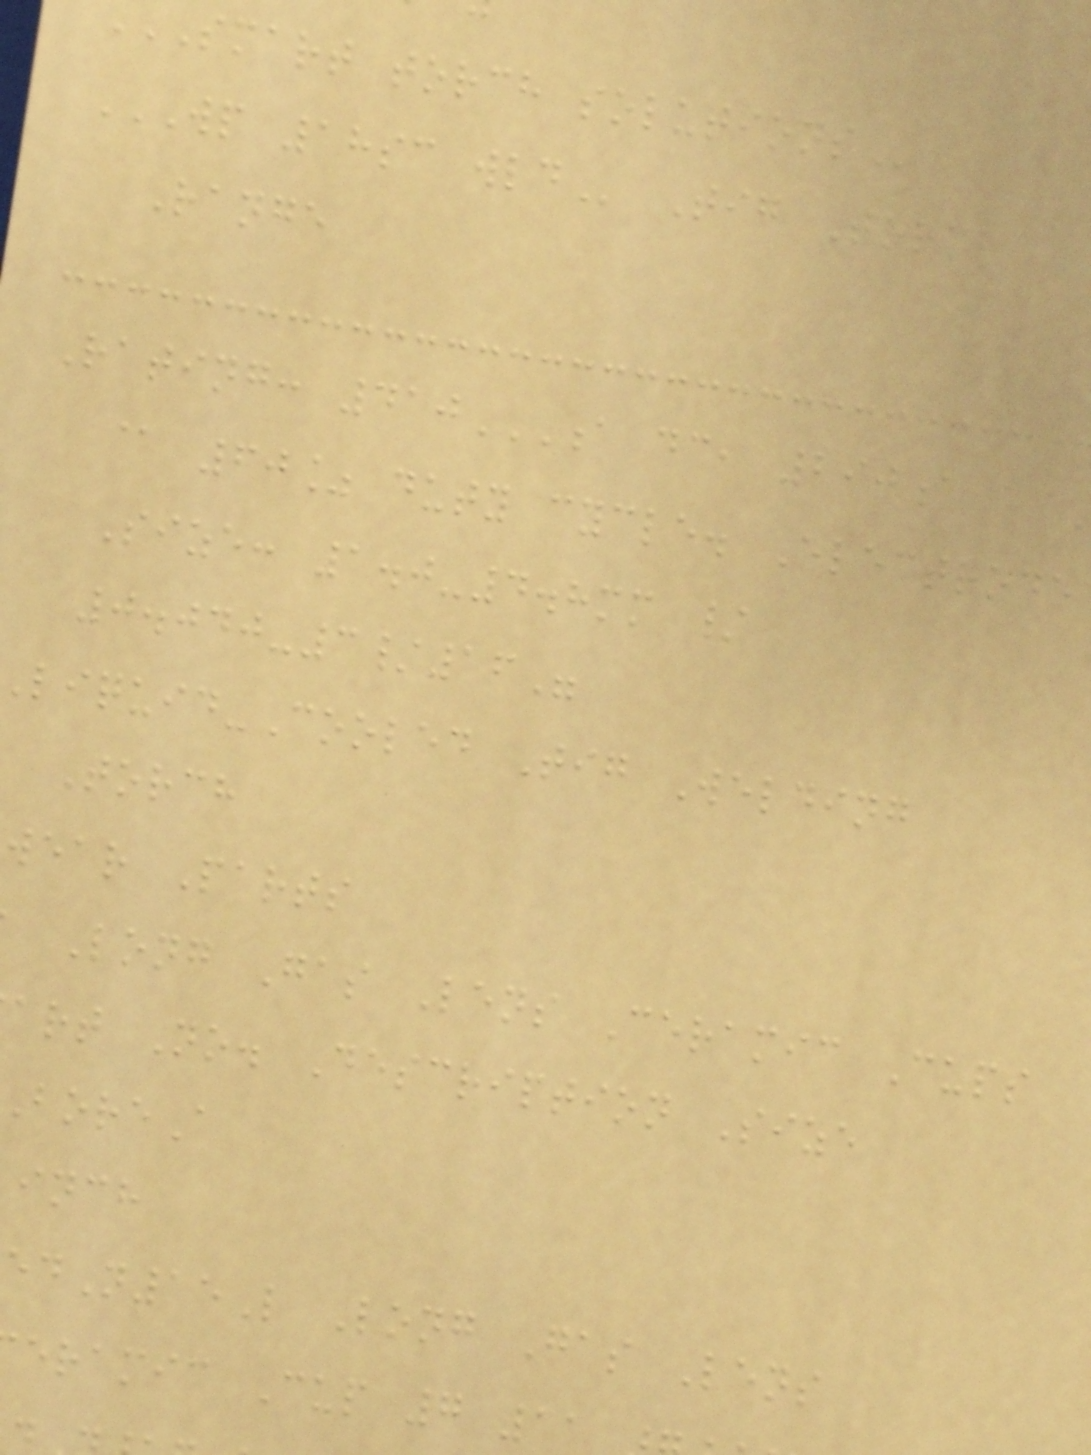smart torch
WP 18SC WLD Tig Torch
Range
@ 60% duty cycle. Electrode
Size: 1.0-4.8mm /
0.040-3/16"
iquid-Cooled Tig Welding
Torch
wear Parts
Long Gas Lens Ceramic Cups
art No. Description Size
oreA
inch
N15L Long Gas Lens
eramic Cup 7 11
